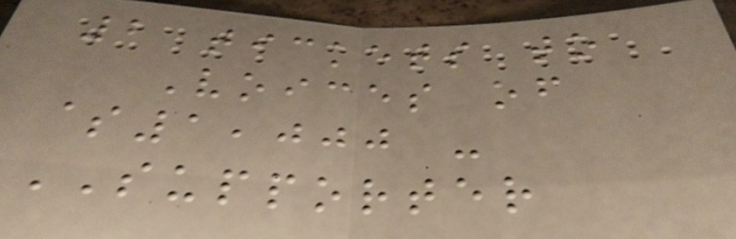2 tickets to
Voices of
$1,000 -
SUPPORTER
